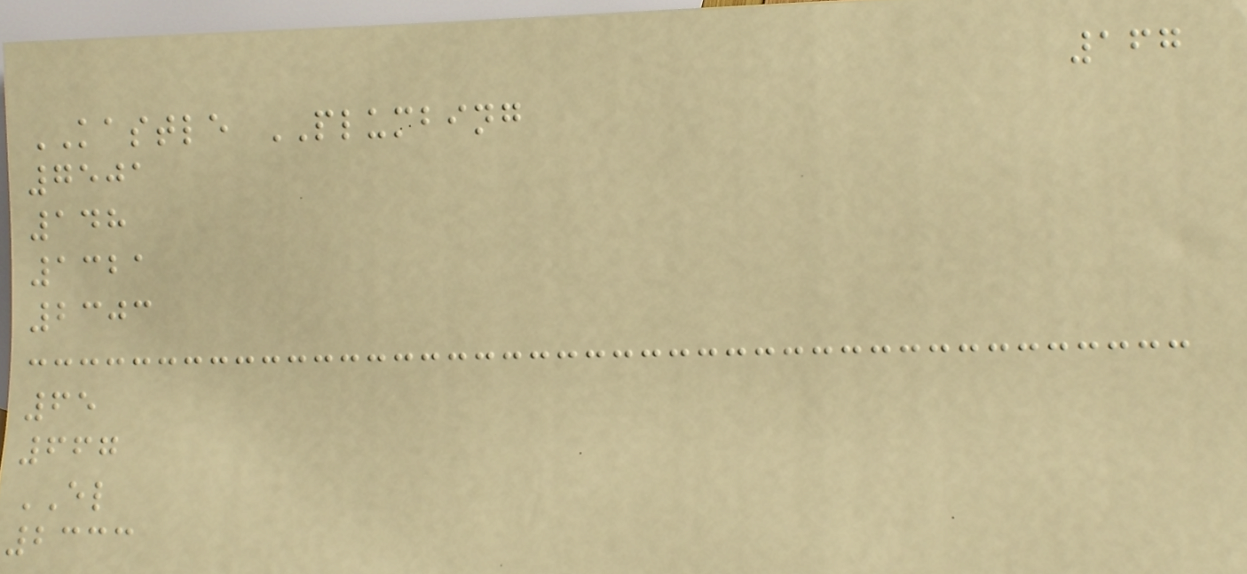167
KASTLE PLUMBING
7501
148
1321
2303
65
667
EL
2333
